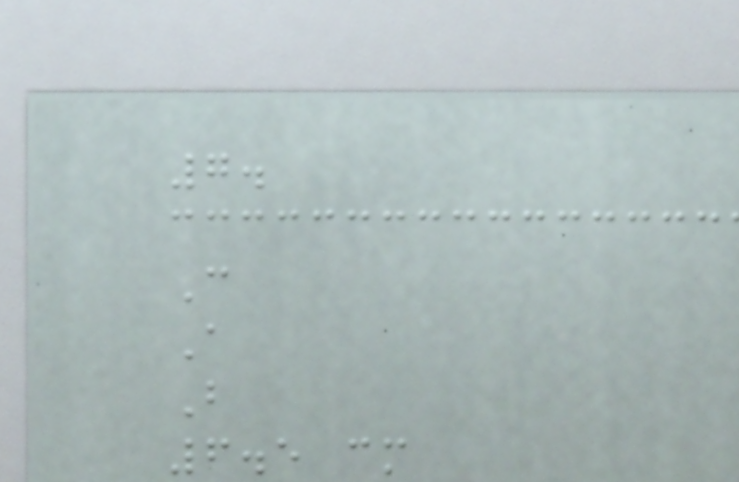7.
C
A
B
6.5 cm
